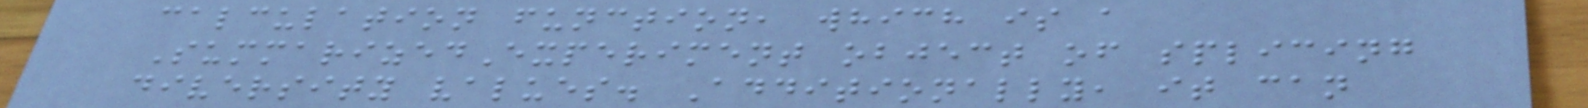calculation function, which is a
SummarizedExperiment object of splicing
diversity values. Additionally, it can
